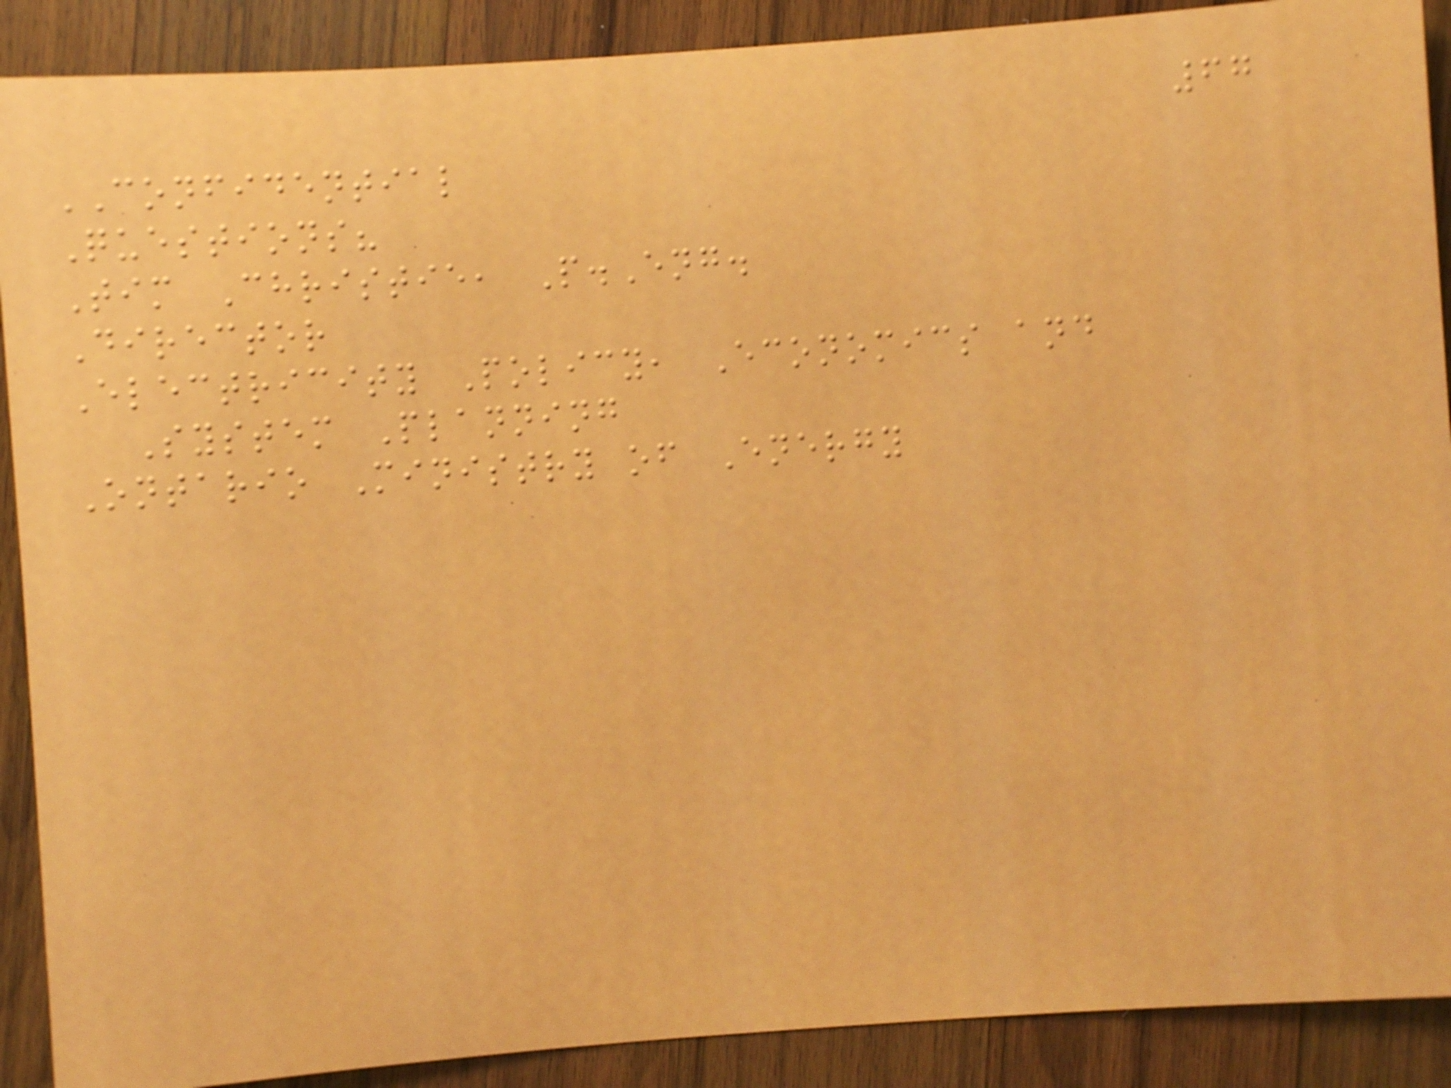67
CONFIDENTIAL
Questions?
Tim Christie, P.Eng.
Director
Electricity Policy, Economics and
System Planning
Ontario Ministry of Energy
